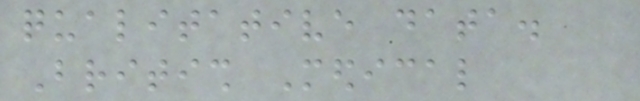qualitative data.
British Medical
